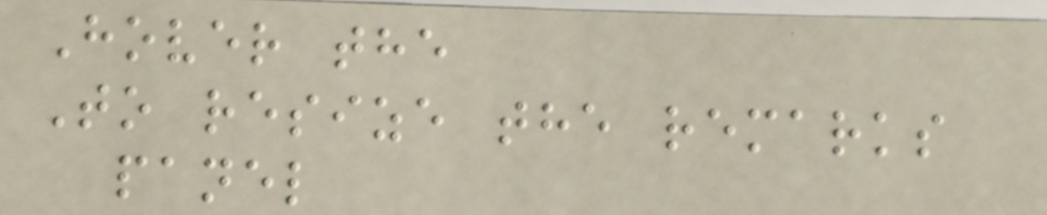Hover the
To resize the remarks
panel
